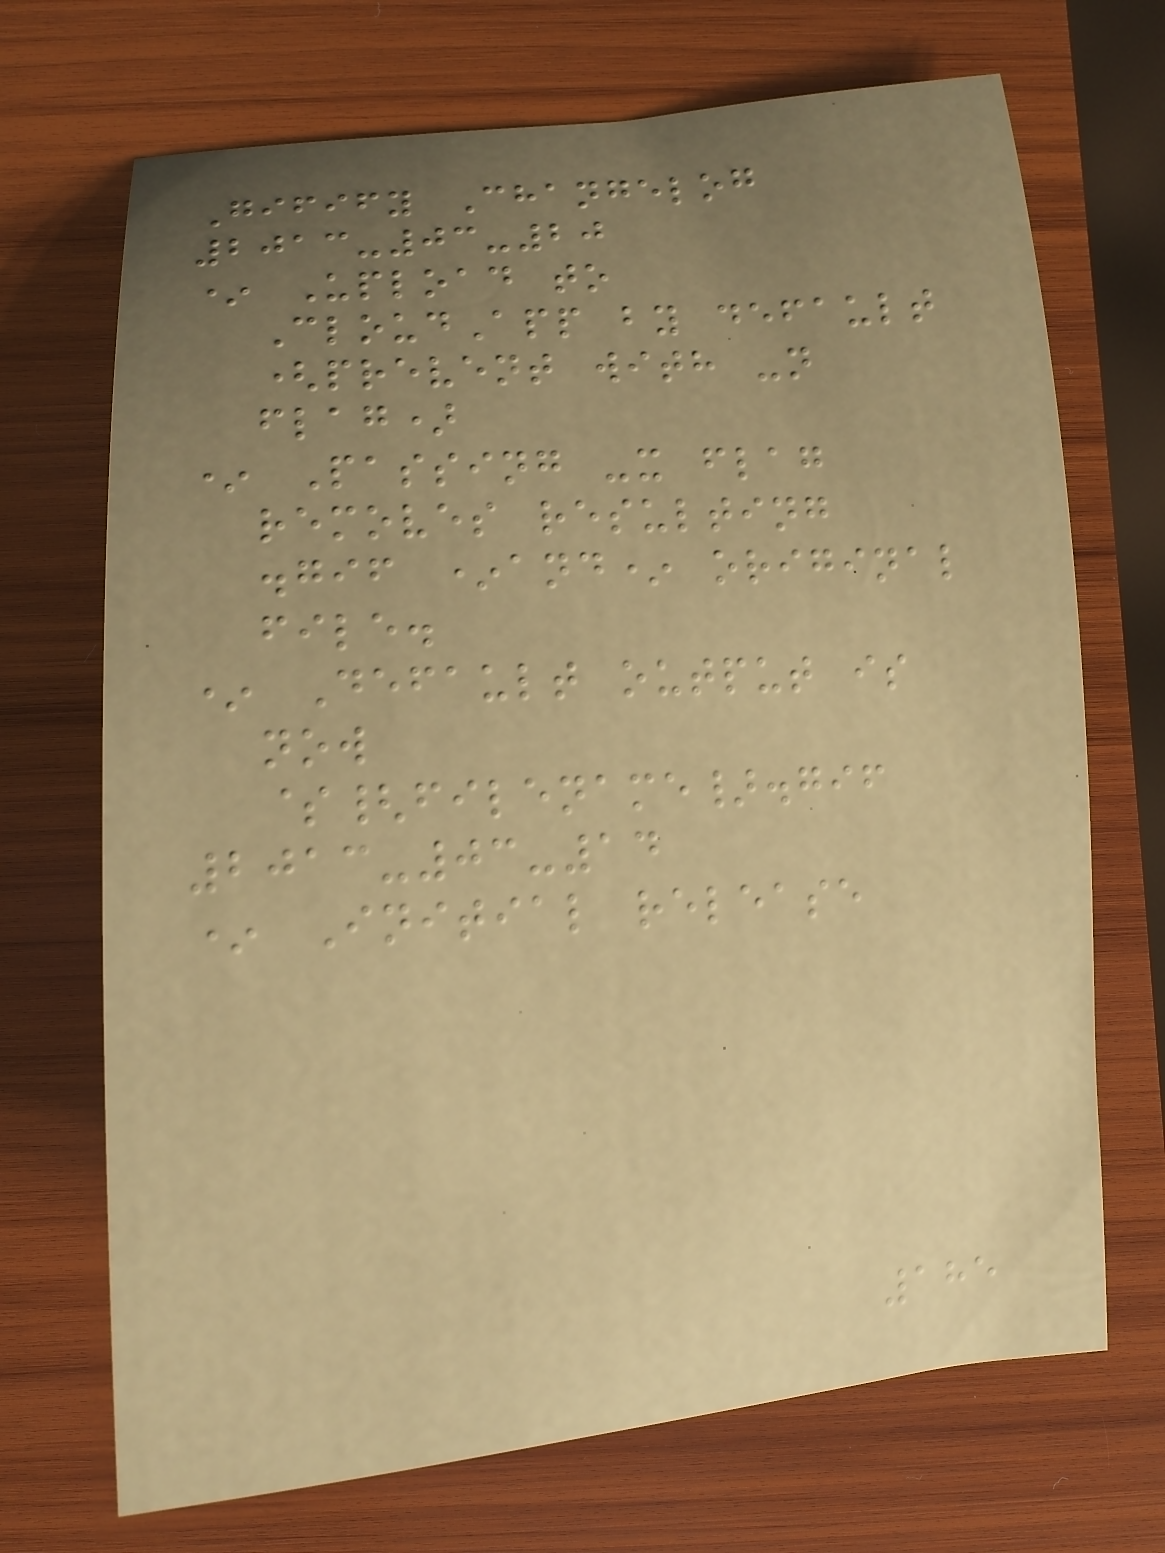Gifify Changelog
2013-03-20
* Upload to
CloudApp by default
(prevent with -n
flag)
* Passing -x flag
removes resulting
.gif *and* original
file.
* Default output is
now
${filename}.gif
2013-03-14
* Initial release
185
